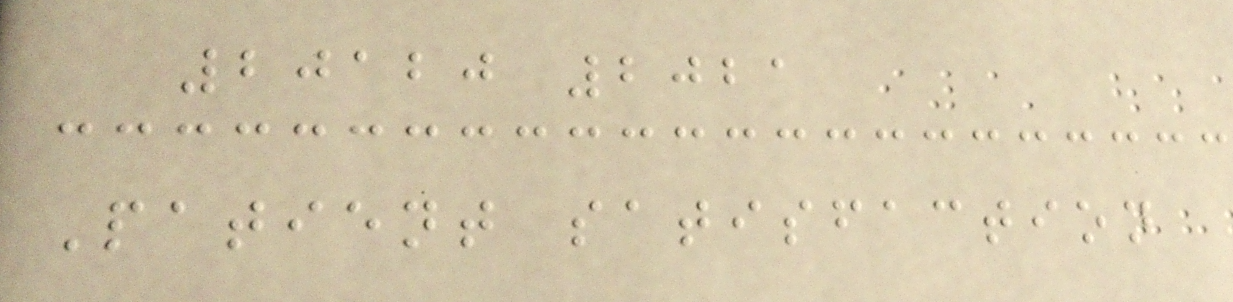20120 2021
Patient satisfaction
